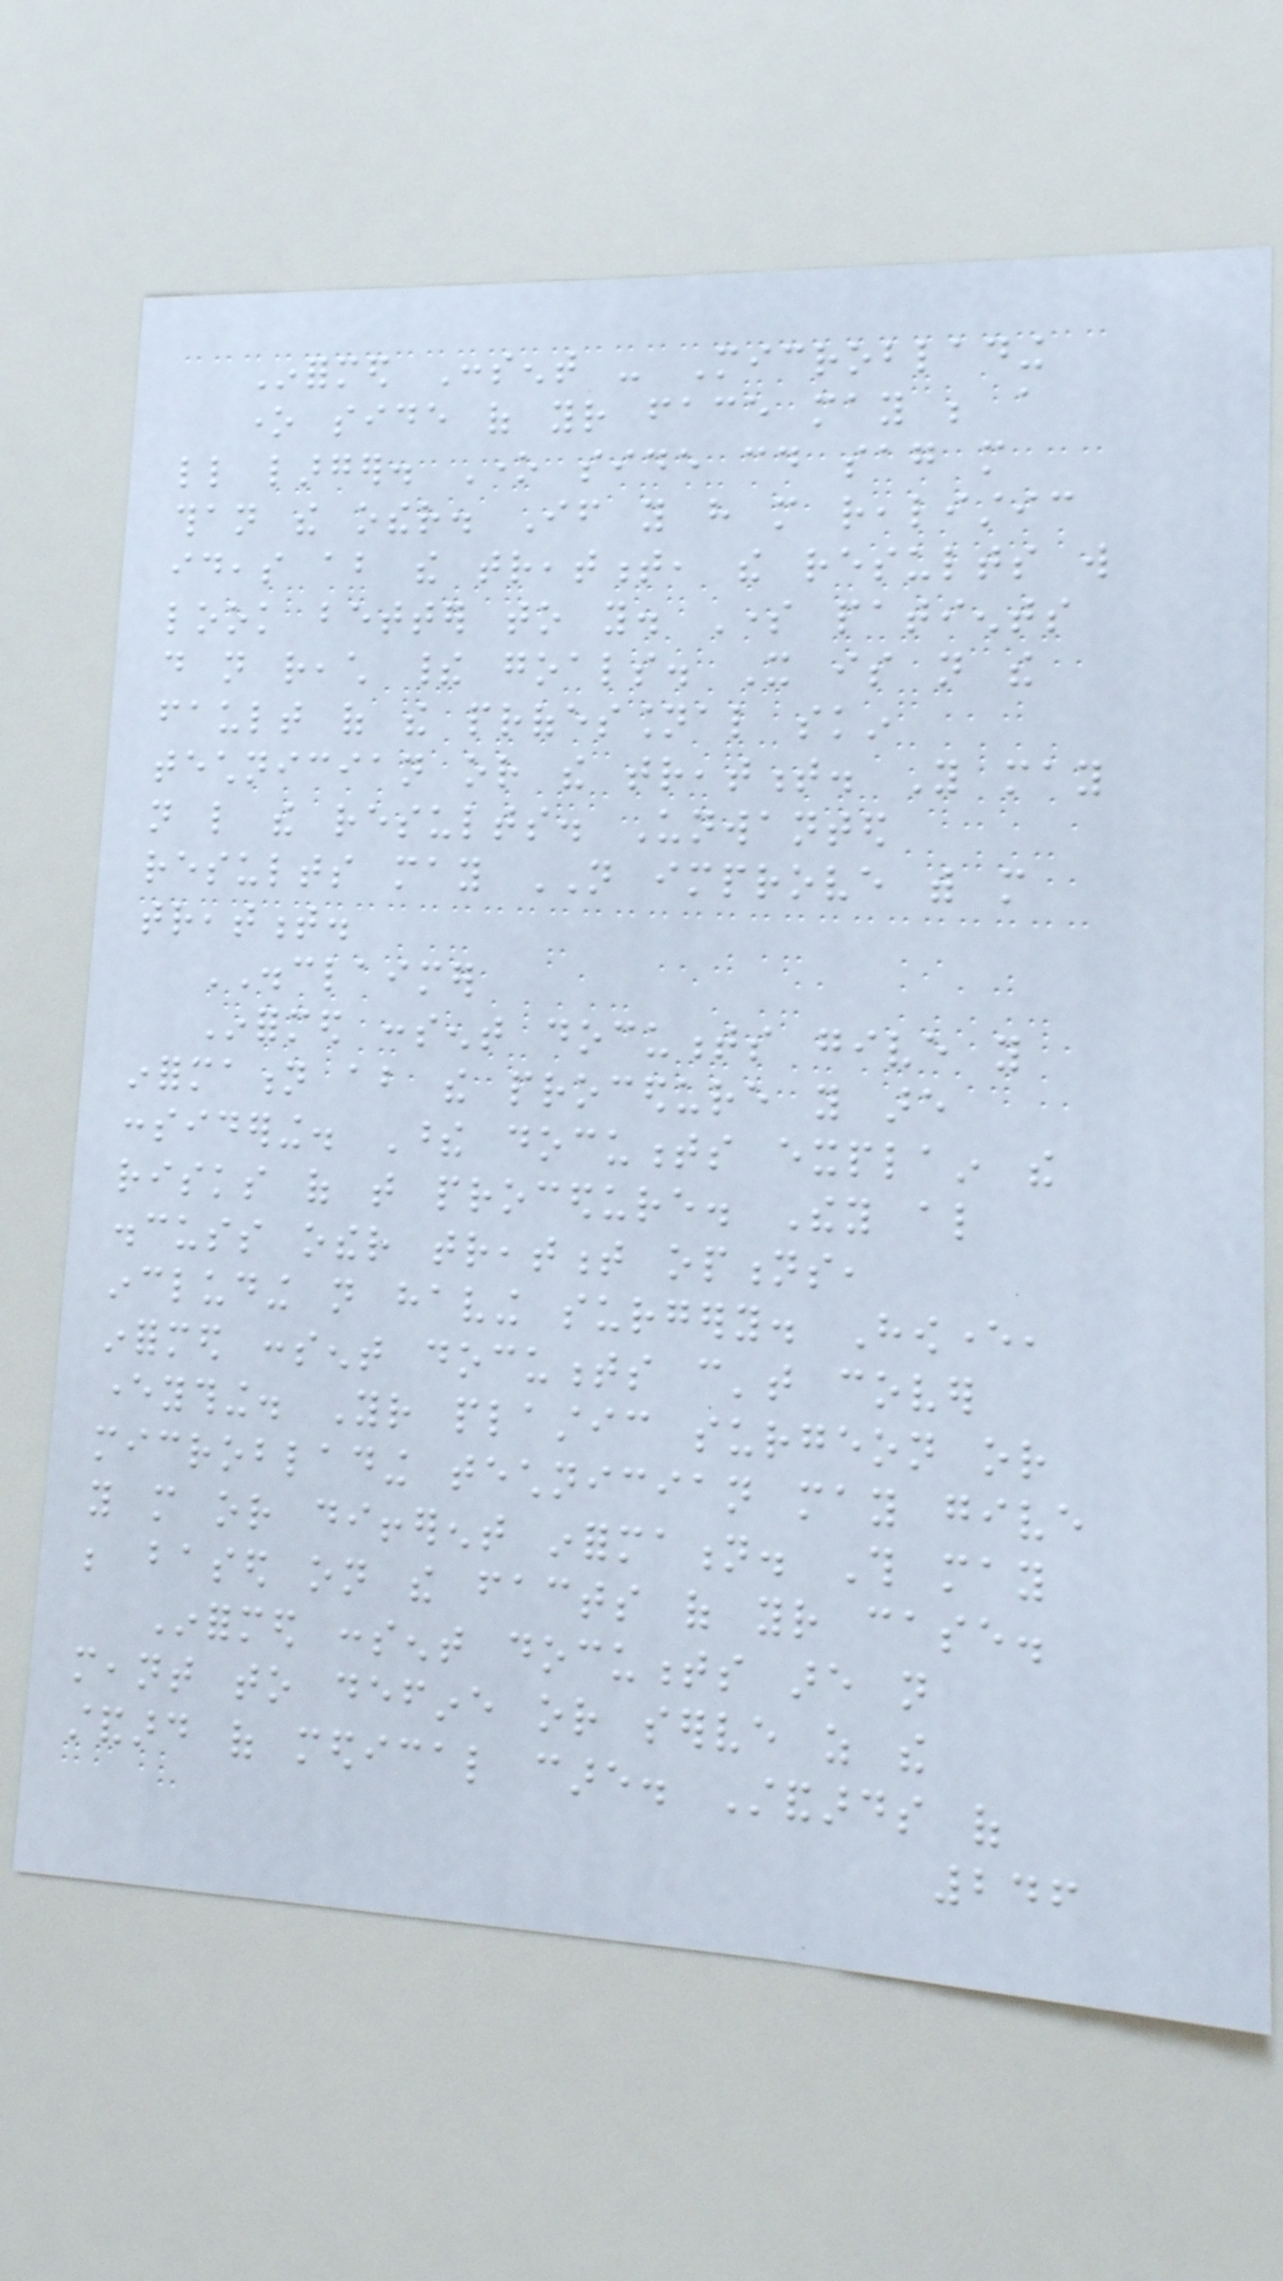Informed Consent - Microblading
one side of your face may be a
little larger. One side could sag more
than the other. If you have more realistic
ideas about the treatment, the results will
look better to you. Some patients
do not reach their goals. It is not the
fault of the professional skin
technician or the treatment. You may
not like the results. Unwanted
results may NOT improve with more
treatment.
DISCLAIMER
Informed consent documents give you
information about the procedure you are
considering. These documents explain the
risks of that procedure. They also
discuss other treatment options,
including not having surgery. However,
informed consent documents can't cover
everything. Your plastic surgeon or
microblading technician may give
you more or different information. This may
be based on the facts of your case.
Informed consent documents are not
meant to define or serve as the
standard of medical care. Standards of
246
